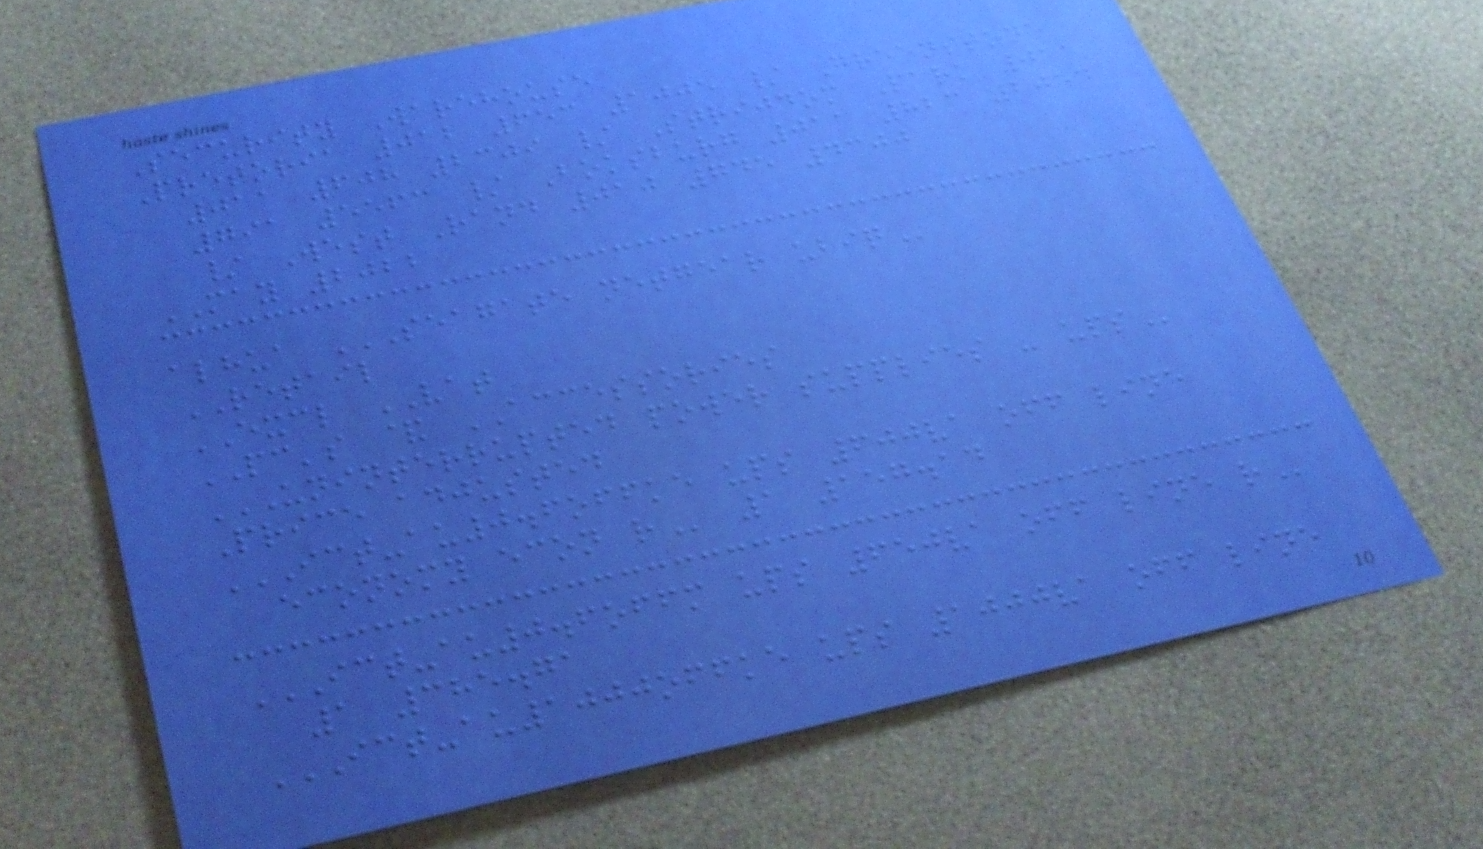Security Warehouse
Pretoria 012 653 1005 / Greenstone
011 608 2309 / Strijdom Park 011
791 5563 / Boksburg 011 823 2054
/ West Rand 010 745 4300
MAY 2022
alhua SEAGATE NETGEAR UBIQ
RETAIL
EXCL VAT
PC's & ACCESSORIES
UNINTERRUPTED POWER SUPPLIES - UPS
Price adjusted
ICT-AU0.6OFFKE UPS 600VA OFF LINE
ECONOMY ECON R 1 157.14
ICT-AU0.6OFFM UPS 650VA OFF LINE R
1 385.71
ICT-AU1000OFFKE UPS 1000VA OFF LINE
